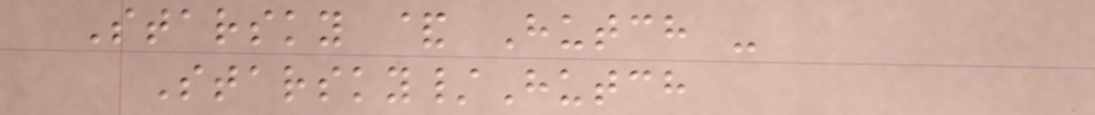Starsky & Hutch -
Starsky/Hutch
